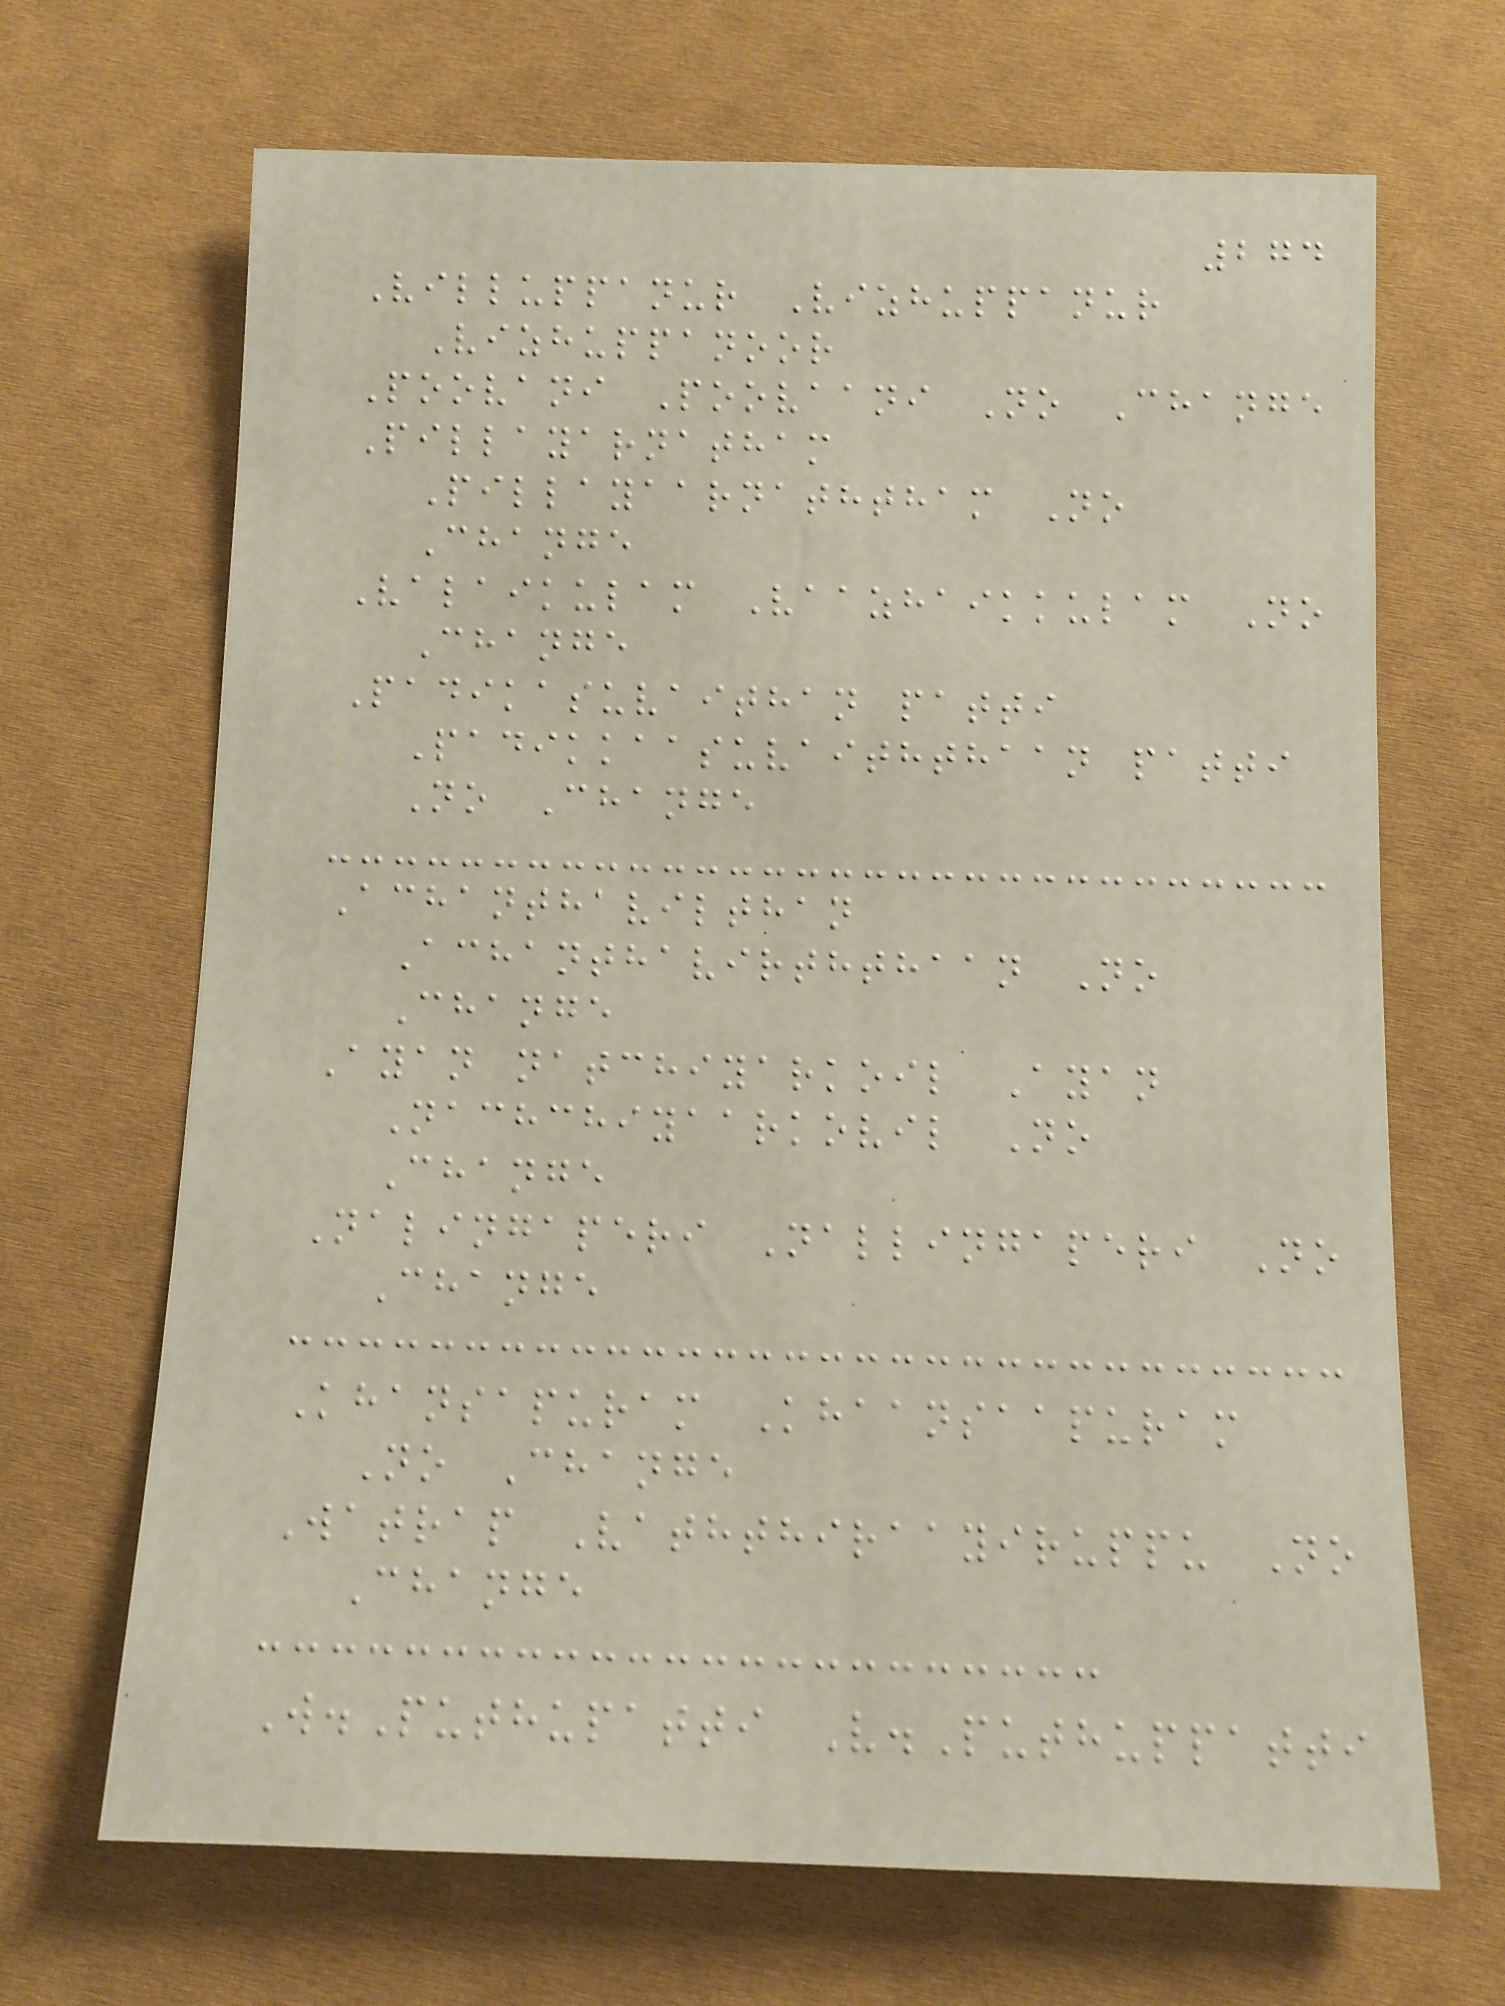274
Villuppanur Vizhuppanur
Vizhuppanoor
Poovani Poovaani No Change
Pillayarnatham
Pillayaarnaththam No
Change
Valaikulam Vaazhaikkulam No
Change
Padikasuvaithan patti
Padikkaasuvaiththaan patti
No Change
Achanthavilthan
Achanthavirththaan No
Change
Ayan natchiyarkoil Ayan
Nachchiyaarkovil No
Change
Nalingaperi Nallingaperi No
Change
Khansapuram Khaansaapuram
No Change
Watrap Vaththiraayiruppu No
Change
W.Puthupatti V.Puthuppatti
